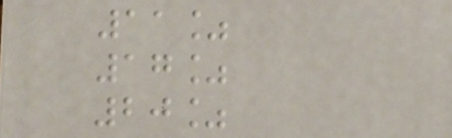11%
17%
20%
